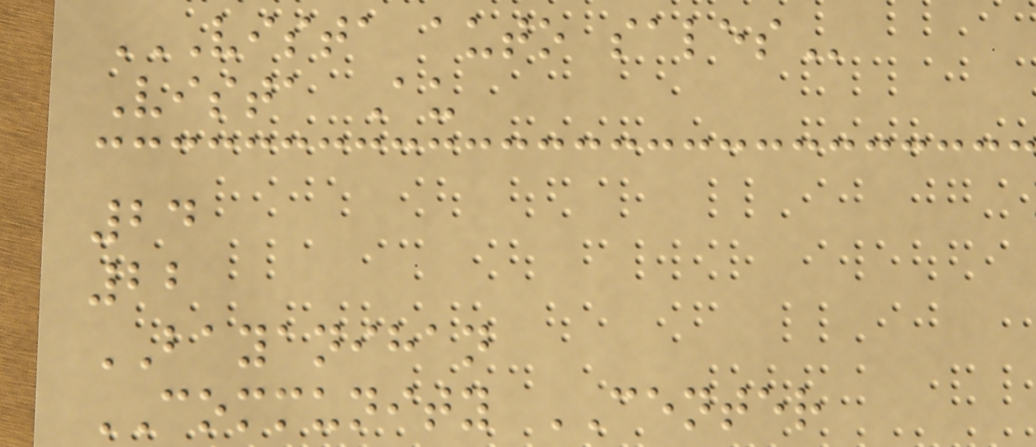VISTA AUTO SALES
Vista Au
24
22
BAYANIHAN
COMMUNITY CENTER
